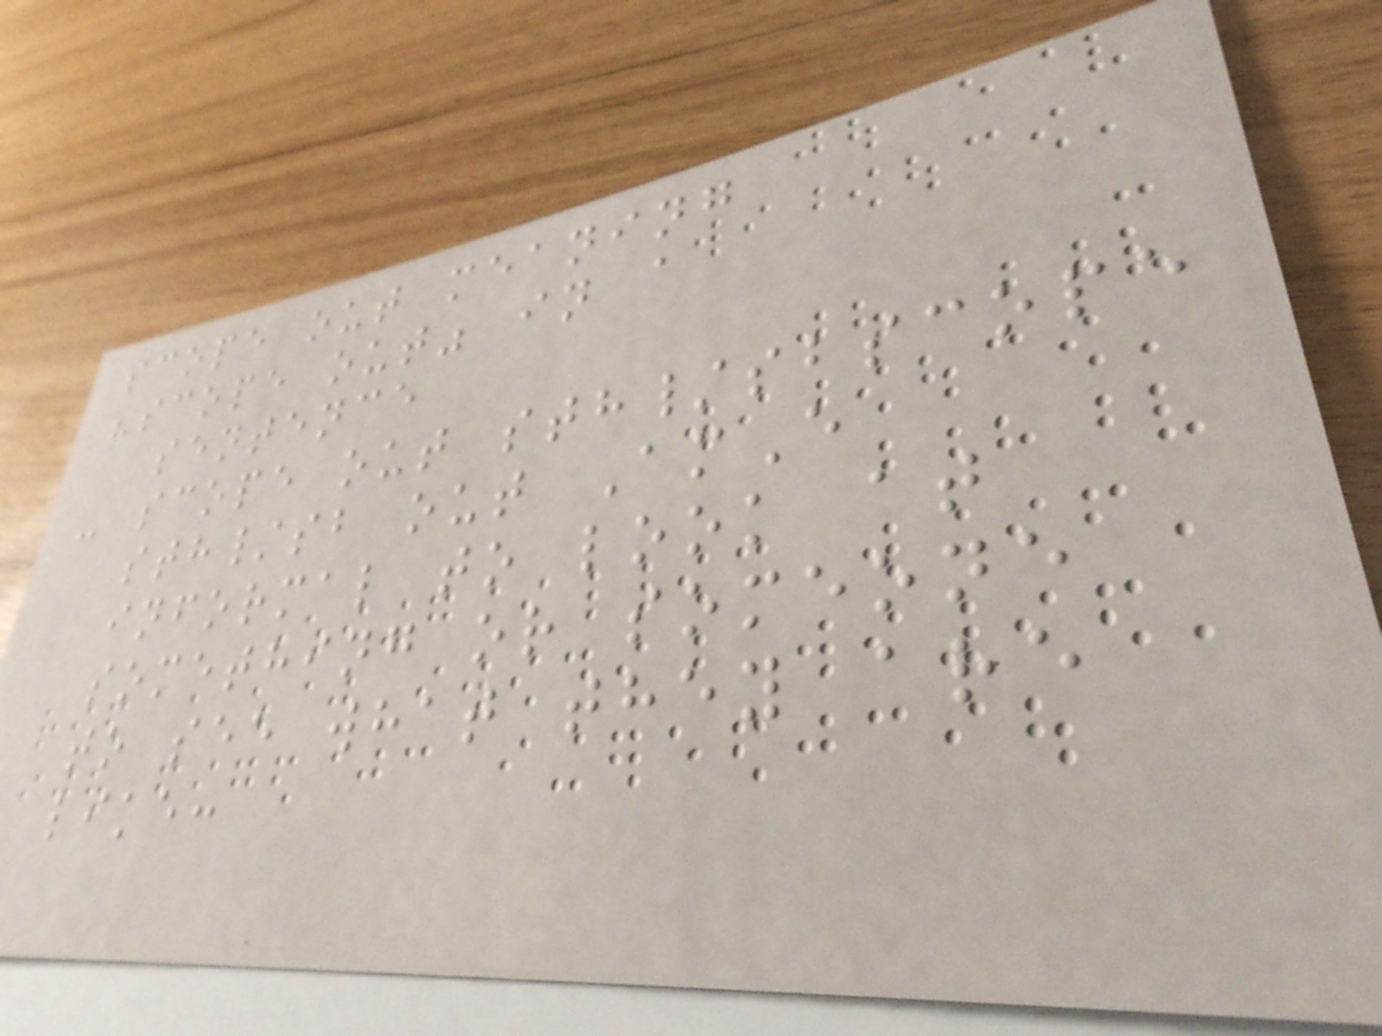scope out meaning
"scope out" in a
sentence
- scope out sth/sbscope
sth/sb out AmE
informal to look at
something or someone
to see what they are
like:
